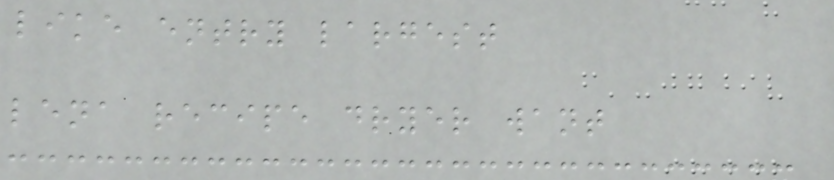like entry largest
lena recipe dryer want
